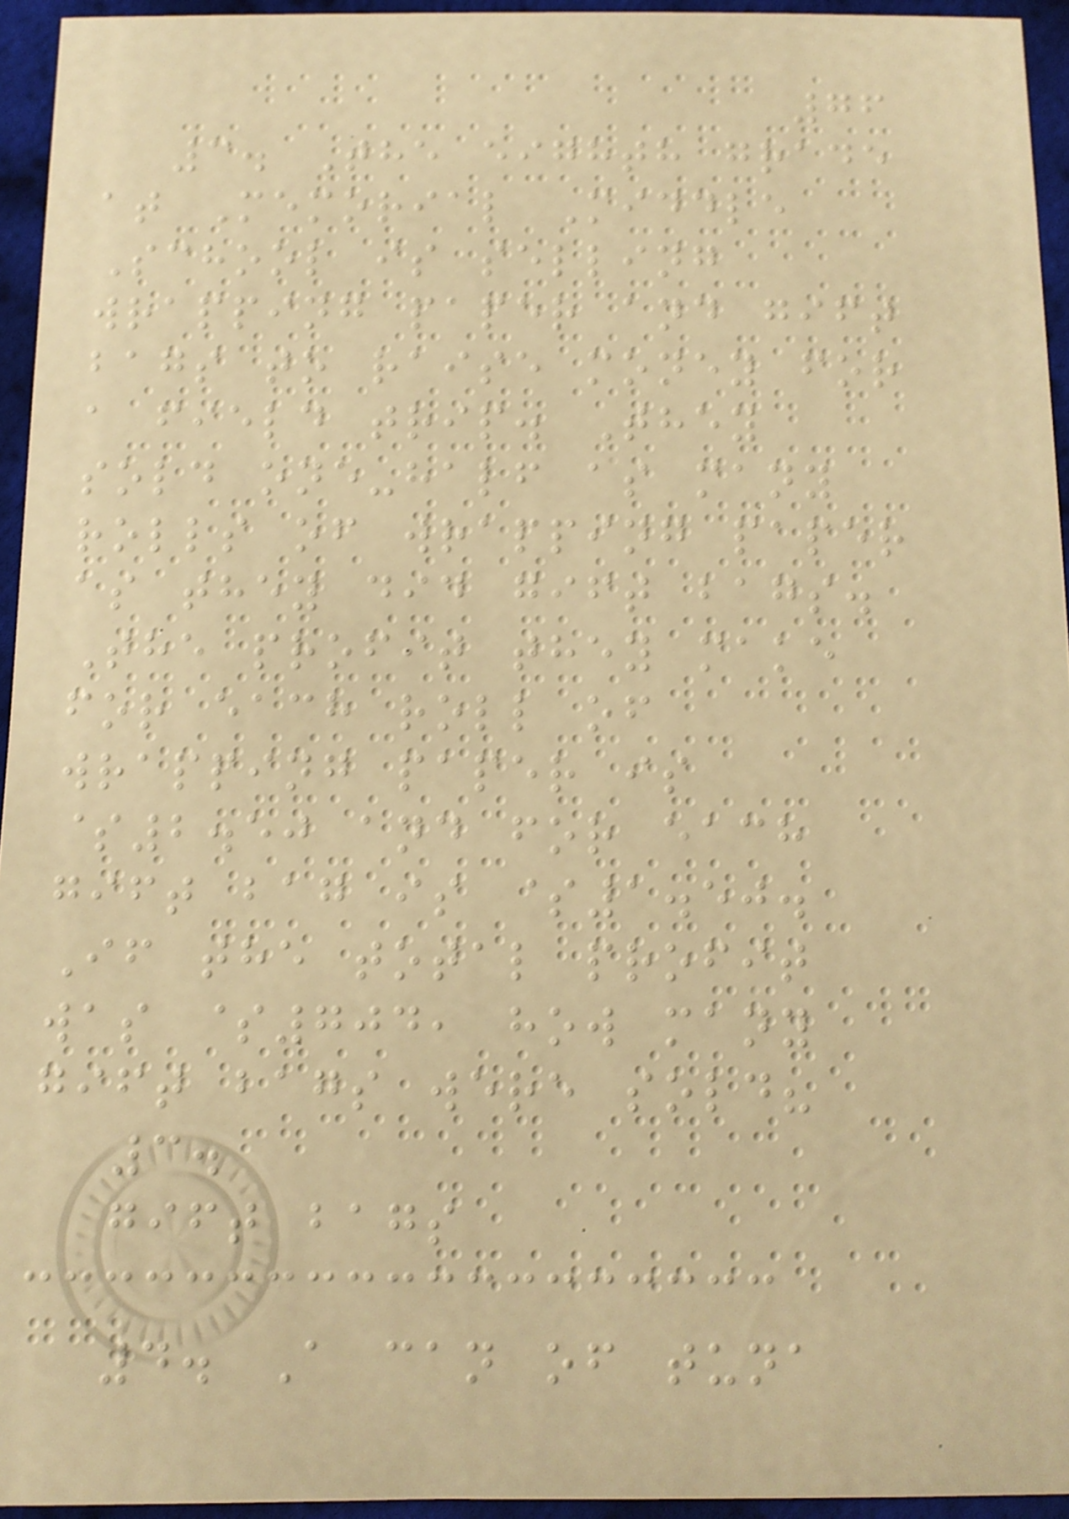76
3. The eighth grade
at Memorial Middle
School is selling
wrapping paper and gift
bags to raise money for
a field trip. They
sold one-half as many
rolls of wrapping paper
as they did gift bags.
The profit they make
for each roll of
wrapping paper is
$2.50 and for each
gift bag is $1.50.
If the total profit
was $704, how many
gift bags were sold?
3.
gift bags
4. A can of tuna
